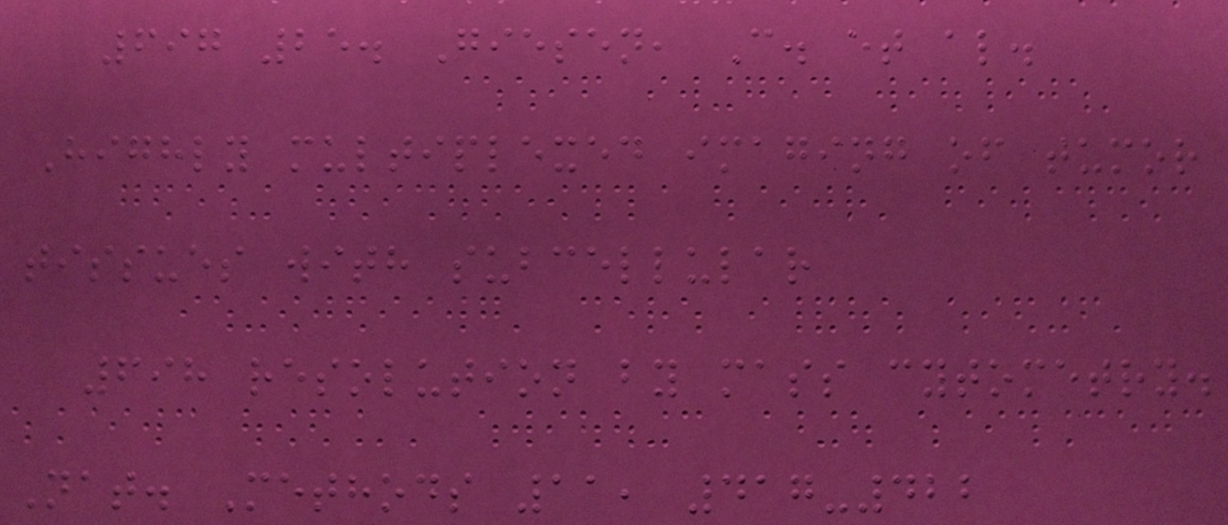697 25. Giesen, C. et al.
Highly multiplexed imaging of tumor
tissues with subcellular
698 resolution by mass cytometry.
Nat. Methods 11, 417-422
